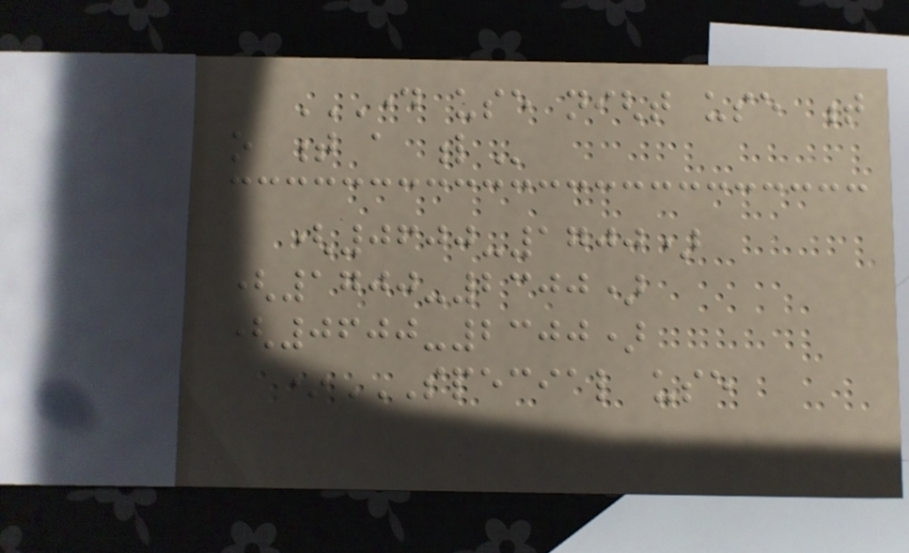DAY USE NIGHT USE T
O T A L
(0600-1700)
(1700-2300)
(0600-2300)
*SPECIAL USE
